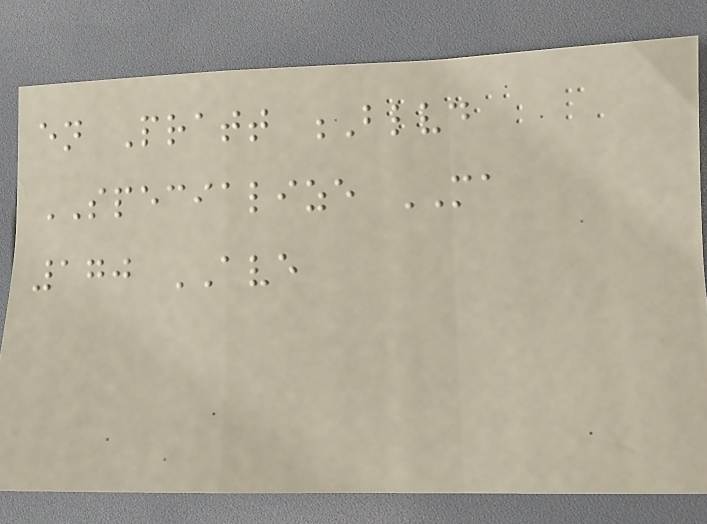en Pratt Blvd
SPECIALIZE MA
170 AVE
